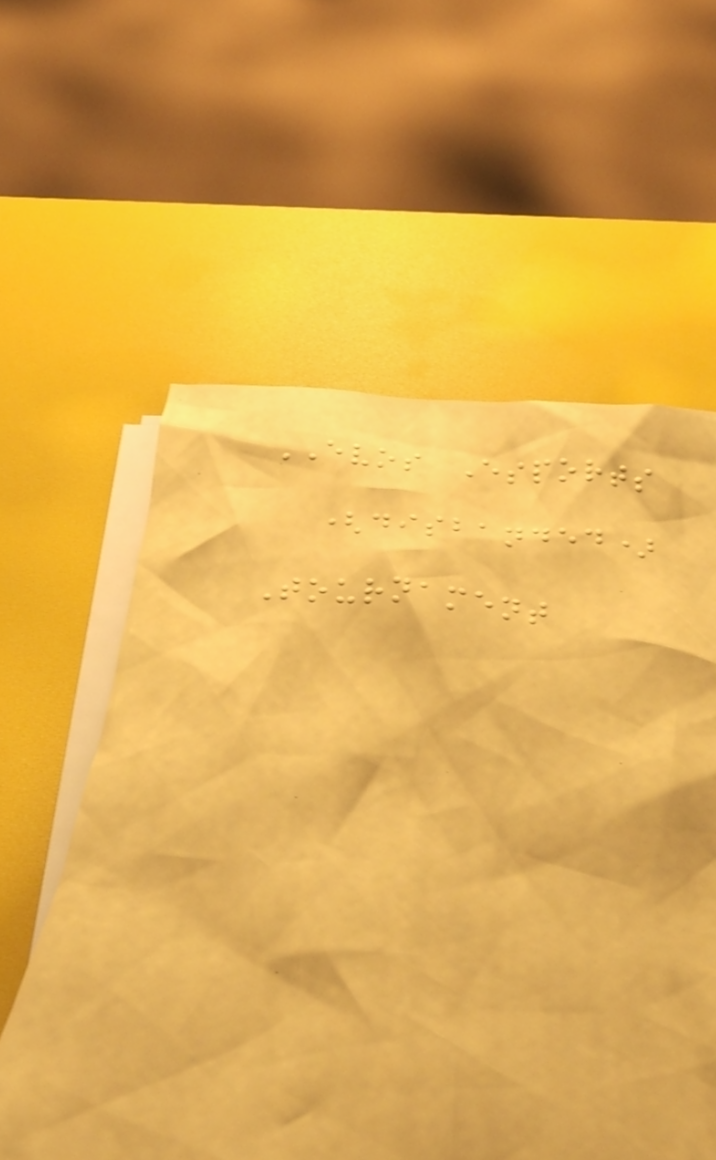EVOS Esports
(disbanded)
Tournament
